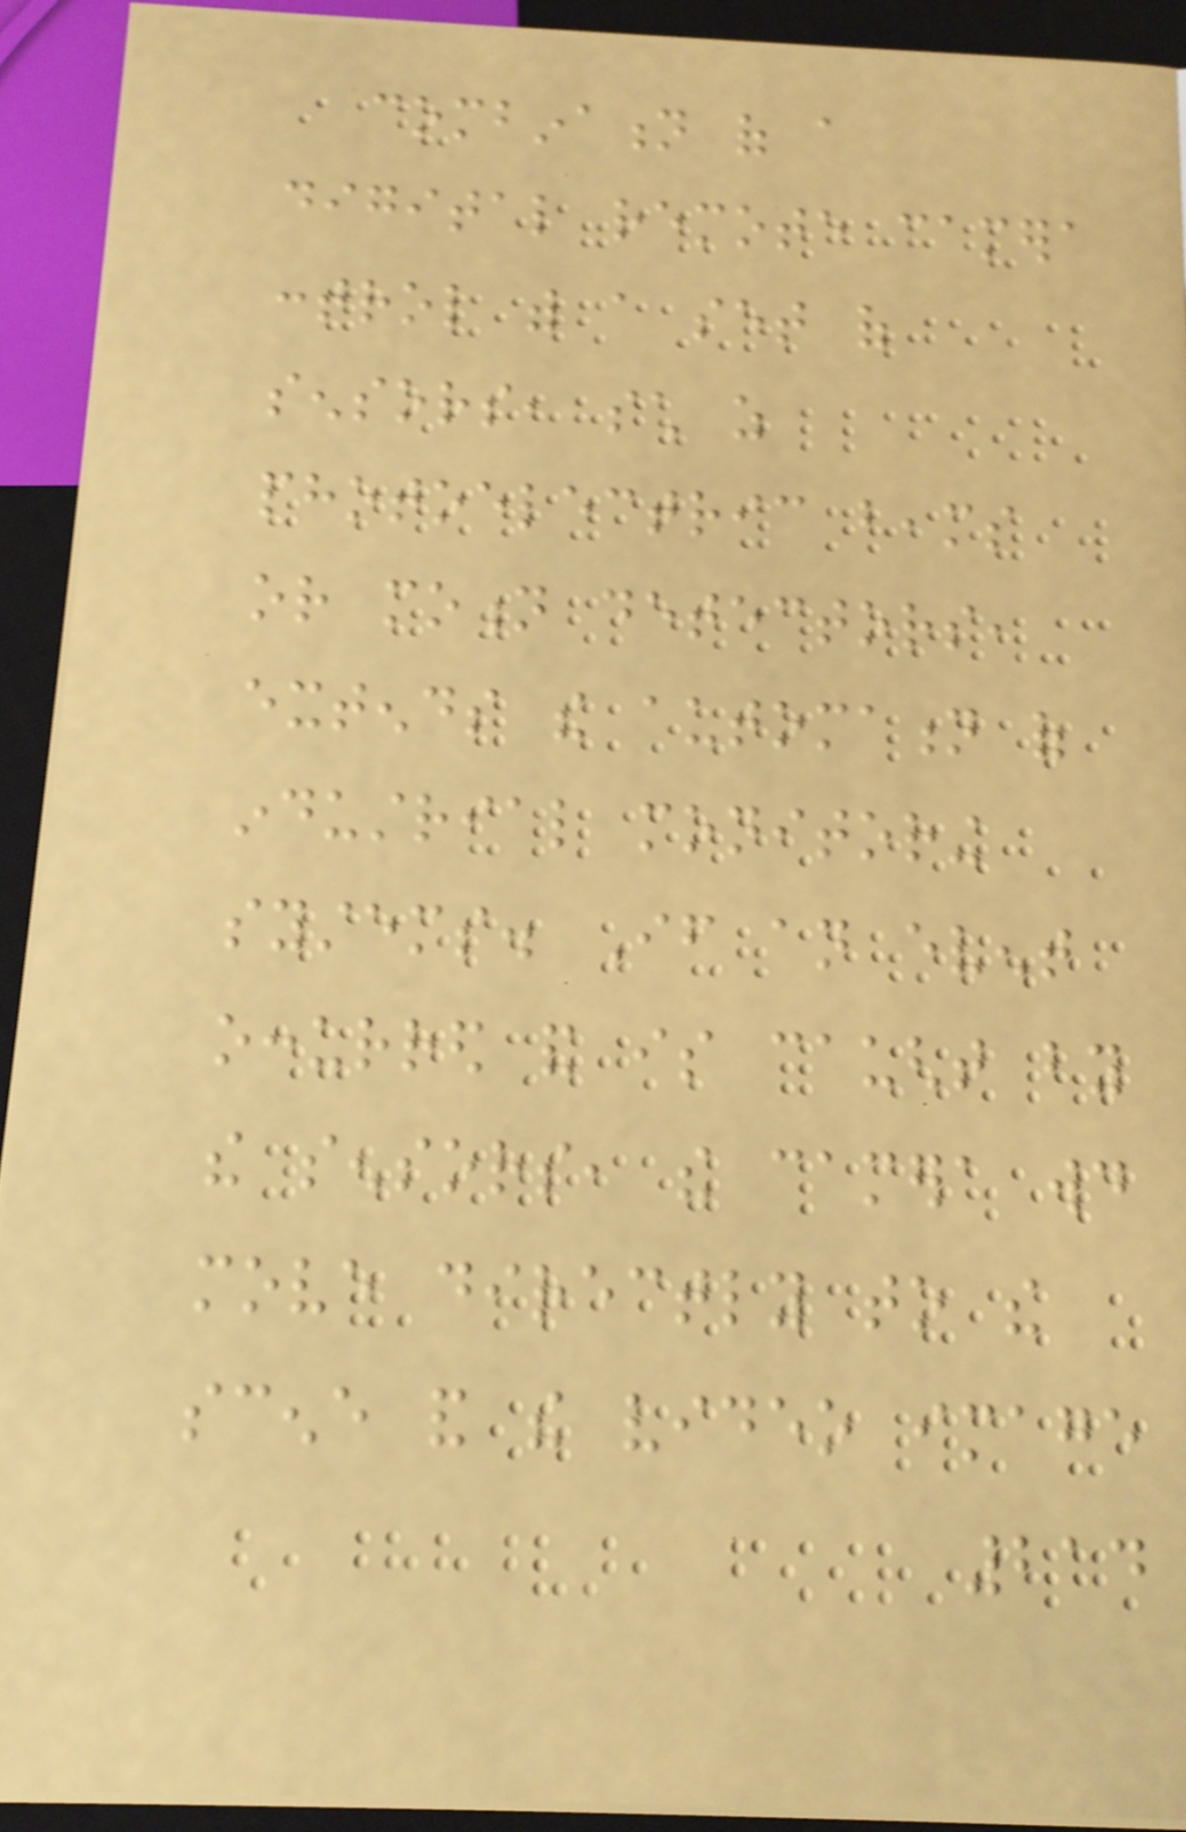combination of a
digital remote camera
control with a set of
sensors, such as
photoelectric beams
or motion detectors,
extends the automation of
industrial monitoring
systems. If an event
occurred and is caught by
the sensors, the camera would
move directly to the
scene and the video image
214
